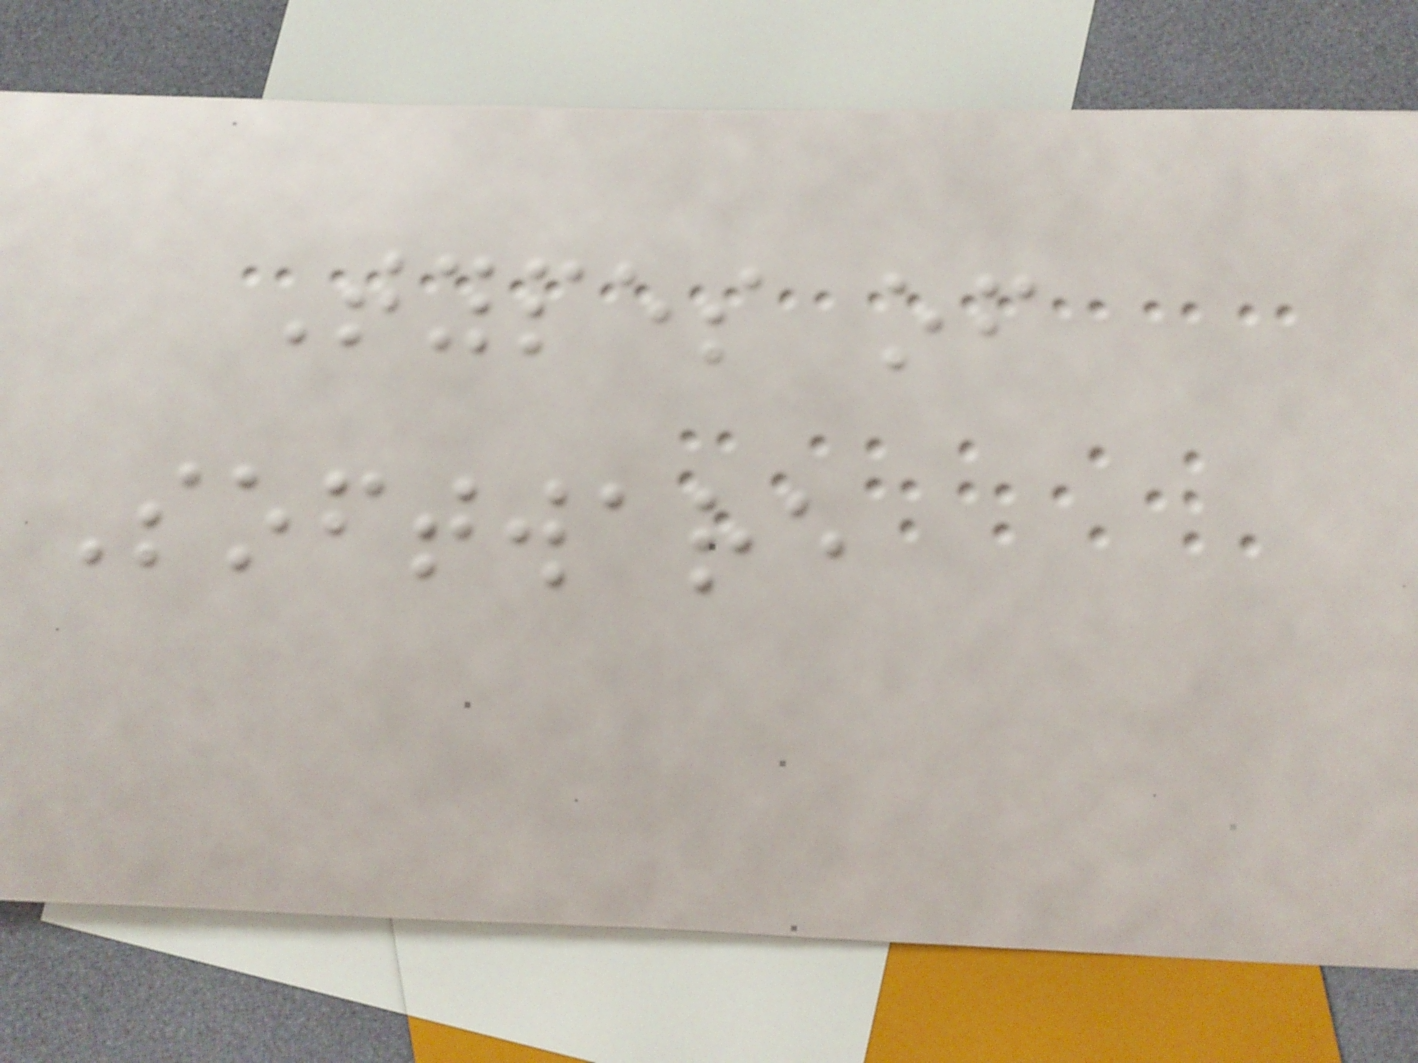Types of
Software
